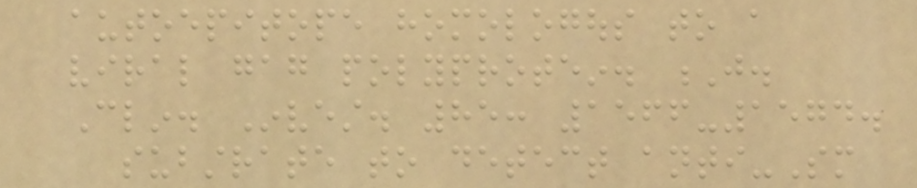autoepitope homologous to a
viral gag polyprotein. J.
Clin. Invest. 85: 1566-1574.
substrate to detect anti-Sm
